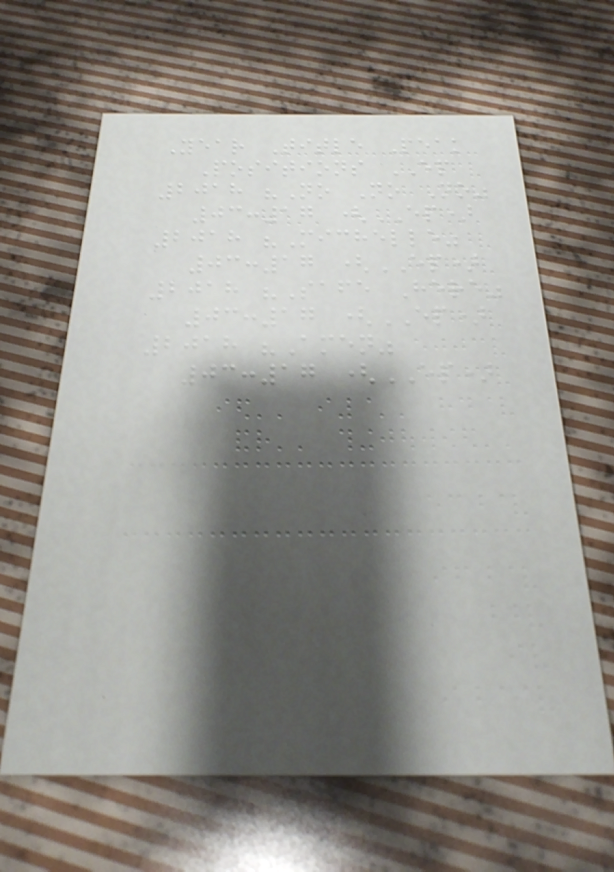Year Title Peak
Positions EP
2018 "No No No"
03:17 (EP)
2018 "Michelle"
03:17 (EP)
2018 "Safe Here"
03:17 (EP)
2018 "Amen"
03:17 (EP)
